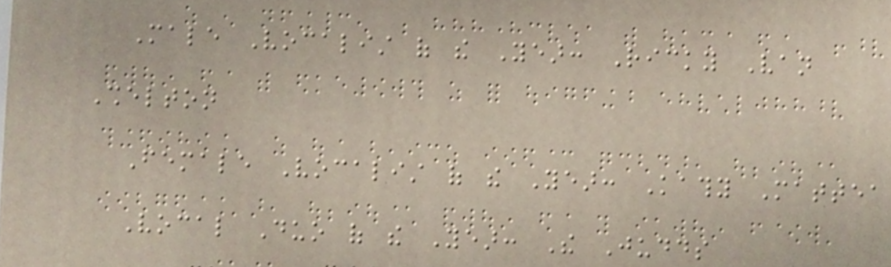Male Vocalist of the Year: Ricky Van
Shelton
Female Vocalist of the Year: Kathy Mattea
Vocal Duo of the Year: The Judds
